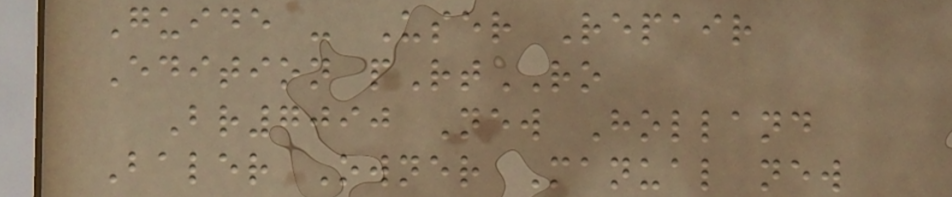Guide - User Repair
Edition pRtRO
Br7090 New Holland
Baler Owner Manual new
